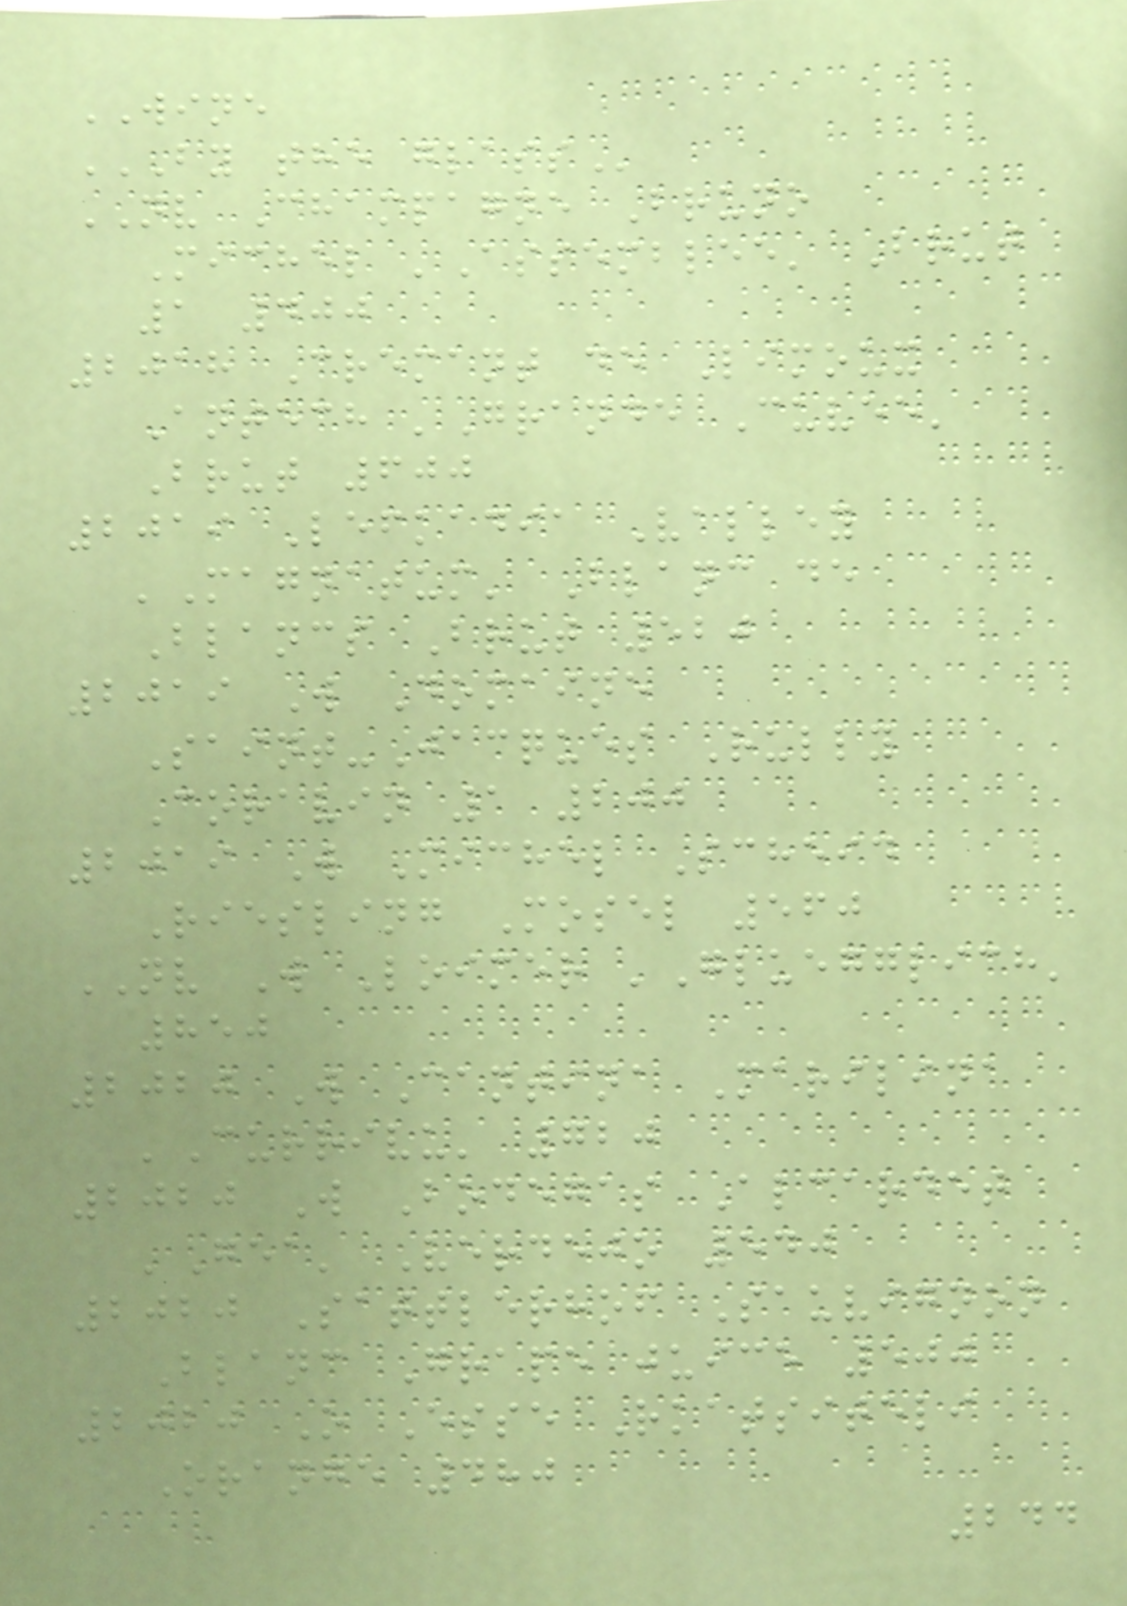WINE
BY THE GLASS
NV Champagne Bruno
Michel 'Assemblee' Brut
1 400
2018 Cremant de Limoux
Antech 'Grande Cuvee'
Brut 600
2019 Lefkadia Valley
'Magnatum' Blanc de
Blancs Brut 520
2019 W Domaine
Saint-Jacques Rully
Coravin 1 200
2019 W Michel Scheid
Riesling Mosel 560
NV W Loimer 'Gluegglich'
850
2020 W Cantina Marilina
'Currivu' 720
2020 W Bodegas Alcardet
'Gea' Verdejo 540
2020 Sattlerhof Sauvignon
Blanc Grape juice 500
2020 O Esse Rkatsiteli
Orange 480
244
